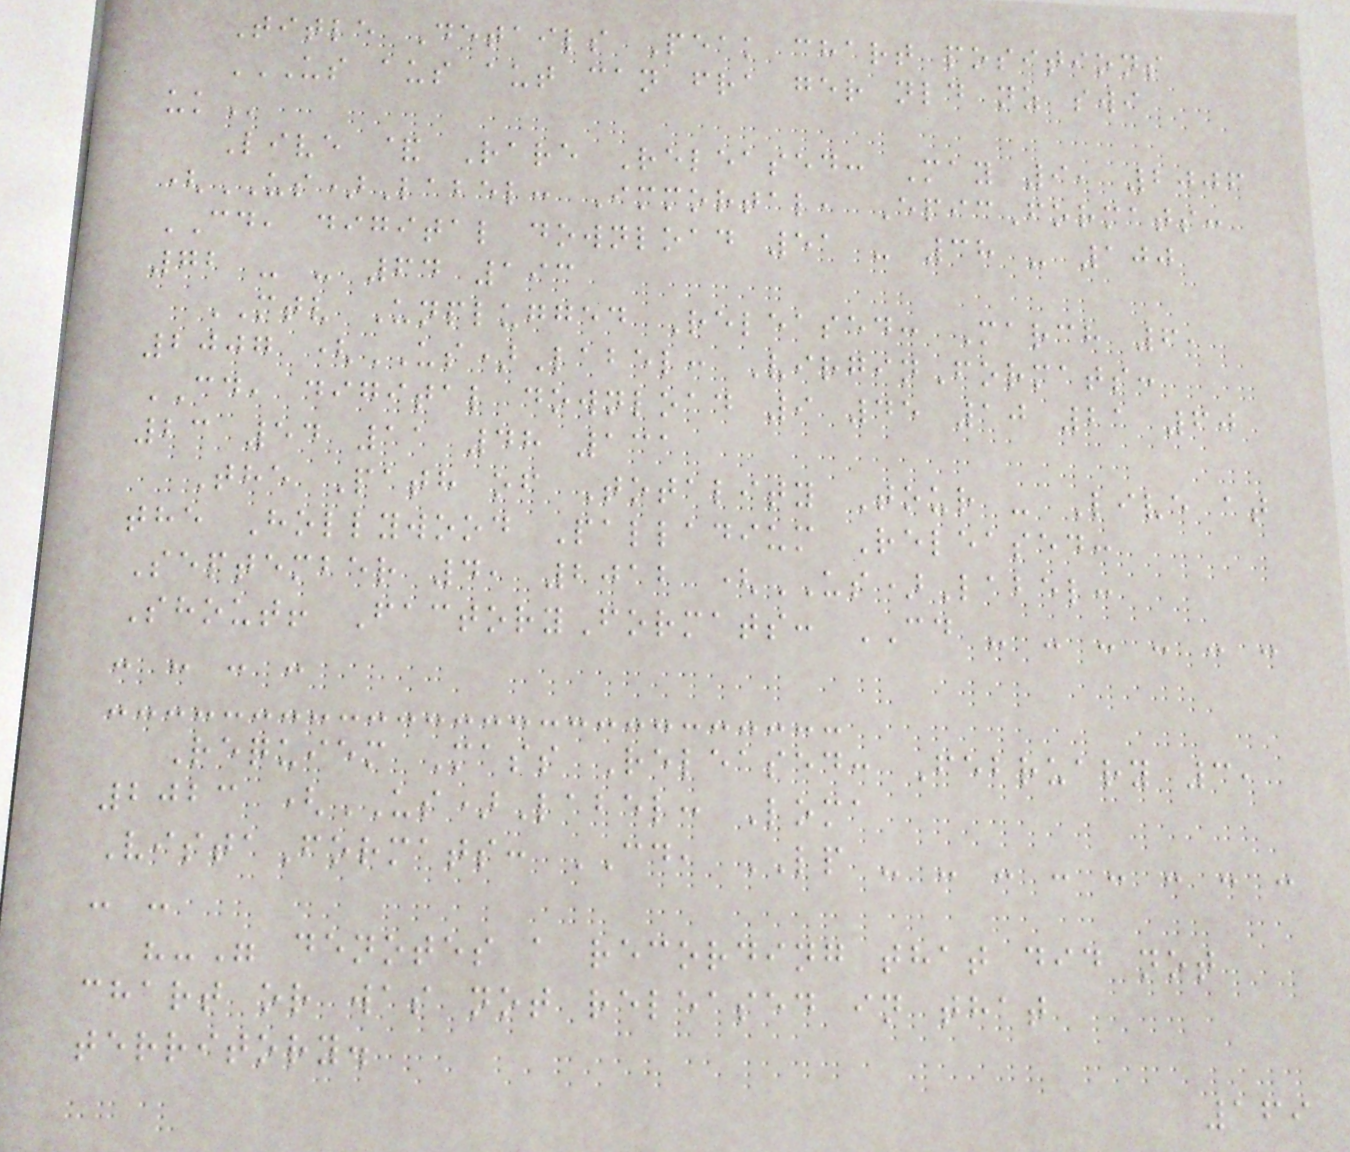Title Details Peak chart positions
US AUS AUT CAN FRA GER NLD NZ SWI
UK
Live & Rare Released: May 9, 2006
(US)Label: Immortal, EpicFormats:
CD, digital download 51 - 38 - 100
72 - - 64 193
MTV Unplugged Released: March 6,
2007 (US)Label: VirginFormats:
CD, digital download 9 45 10 21 60
23 54 11 48 131
The Path of Totality Tour - Live at
the Hollywood Palladium Released:
September 4, 2012 (US)Label:
Shout! FactoryFormats: CD - - - - - -
- - - -
Requiem Mass Released: February 3,
2023 (US)Label: Loma
VistaFormats: CD, LP - - - - - - - -
- -
"-" denotes a recording that did not
chart or was not released in that
territory.
169
